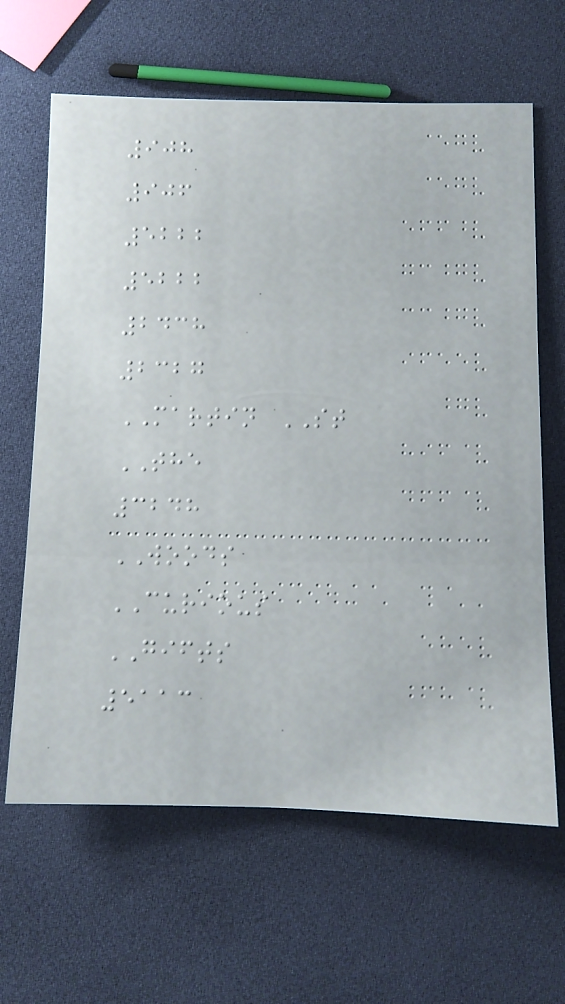908
906
5222
5222
2438
2327
MARTIN ST
THE
3248
WOODS
CURIOUS
GIFTS
5113
